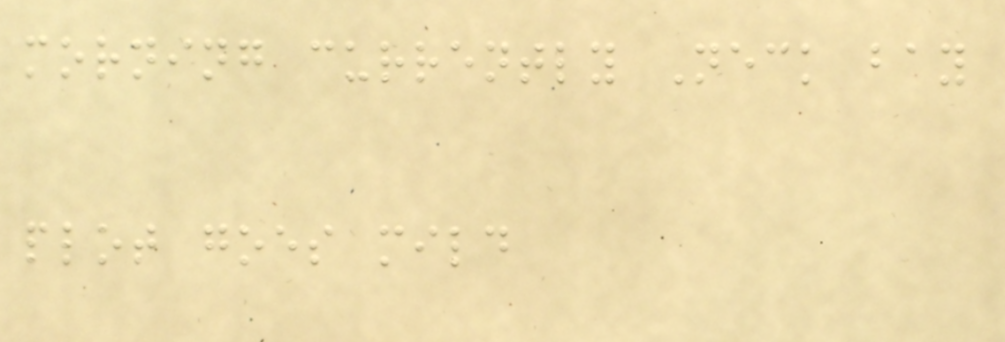morning currently Neck bay
plot goes mild
